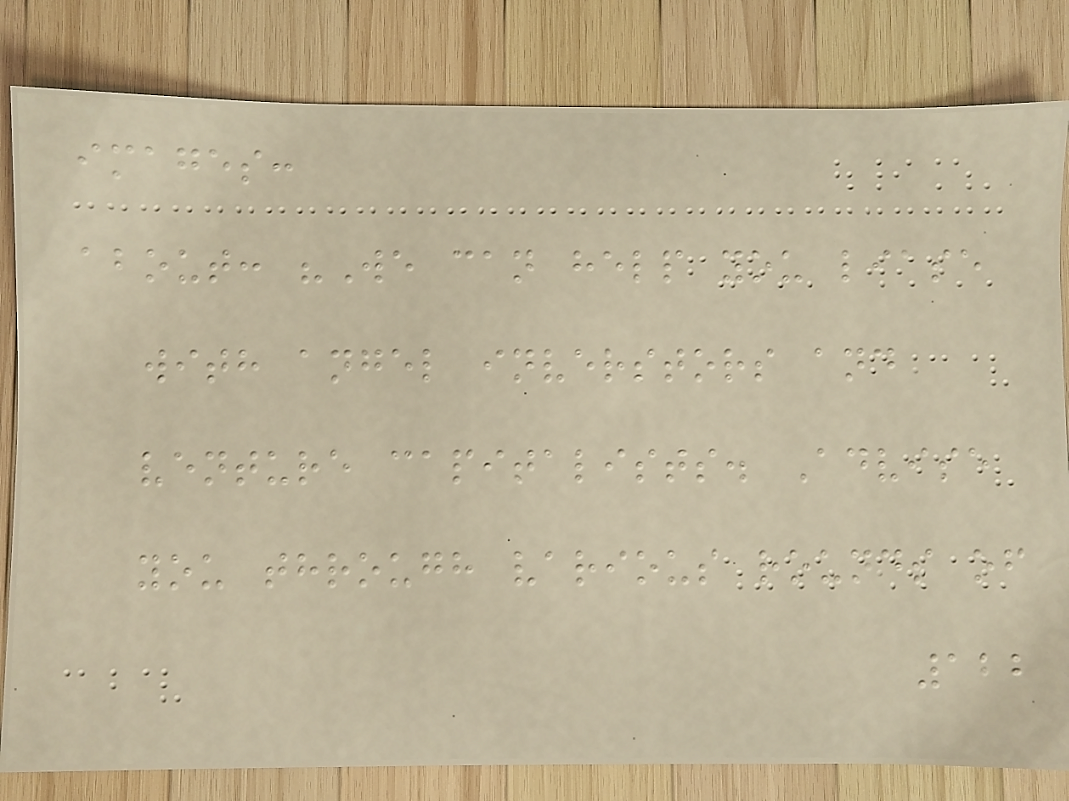images:
about: "We can help you liase
with angel inverstors and
venture capitalists. Advise
you through various rounds of
122
